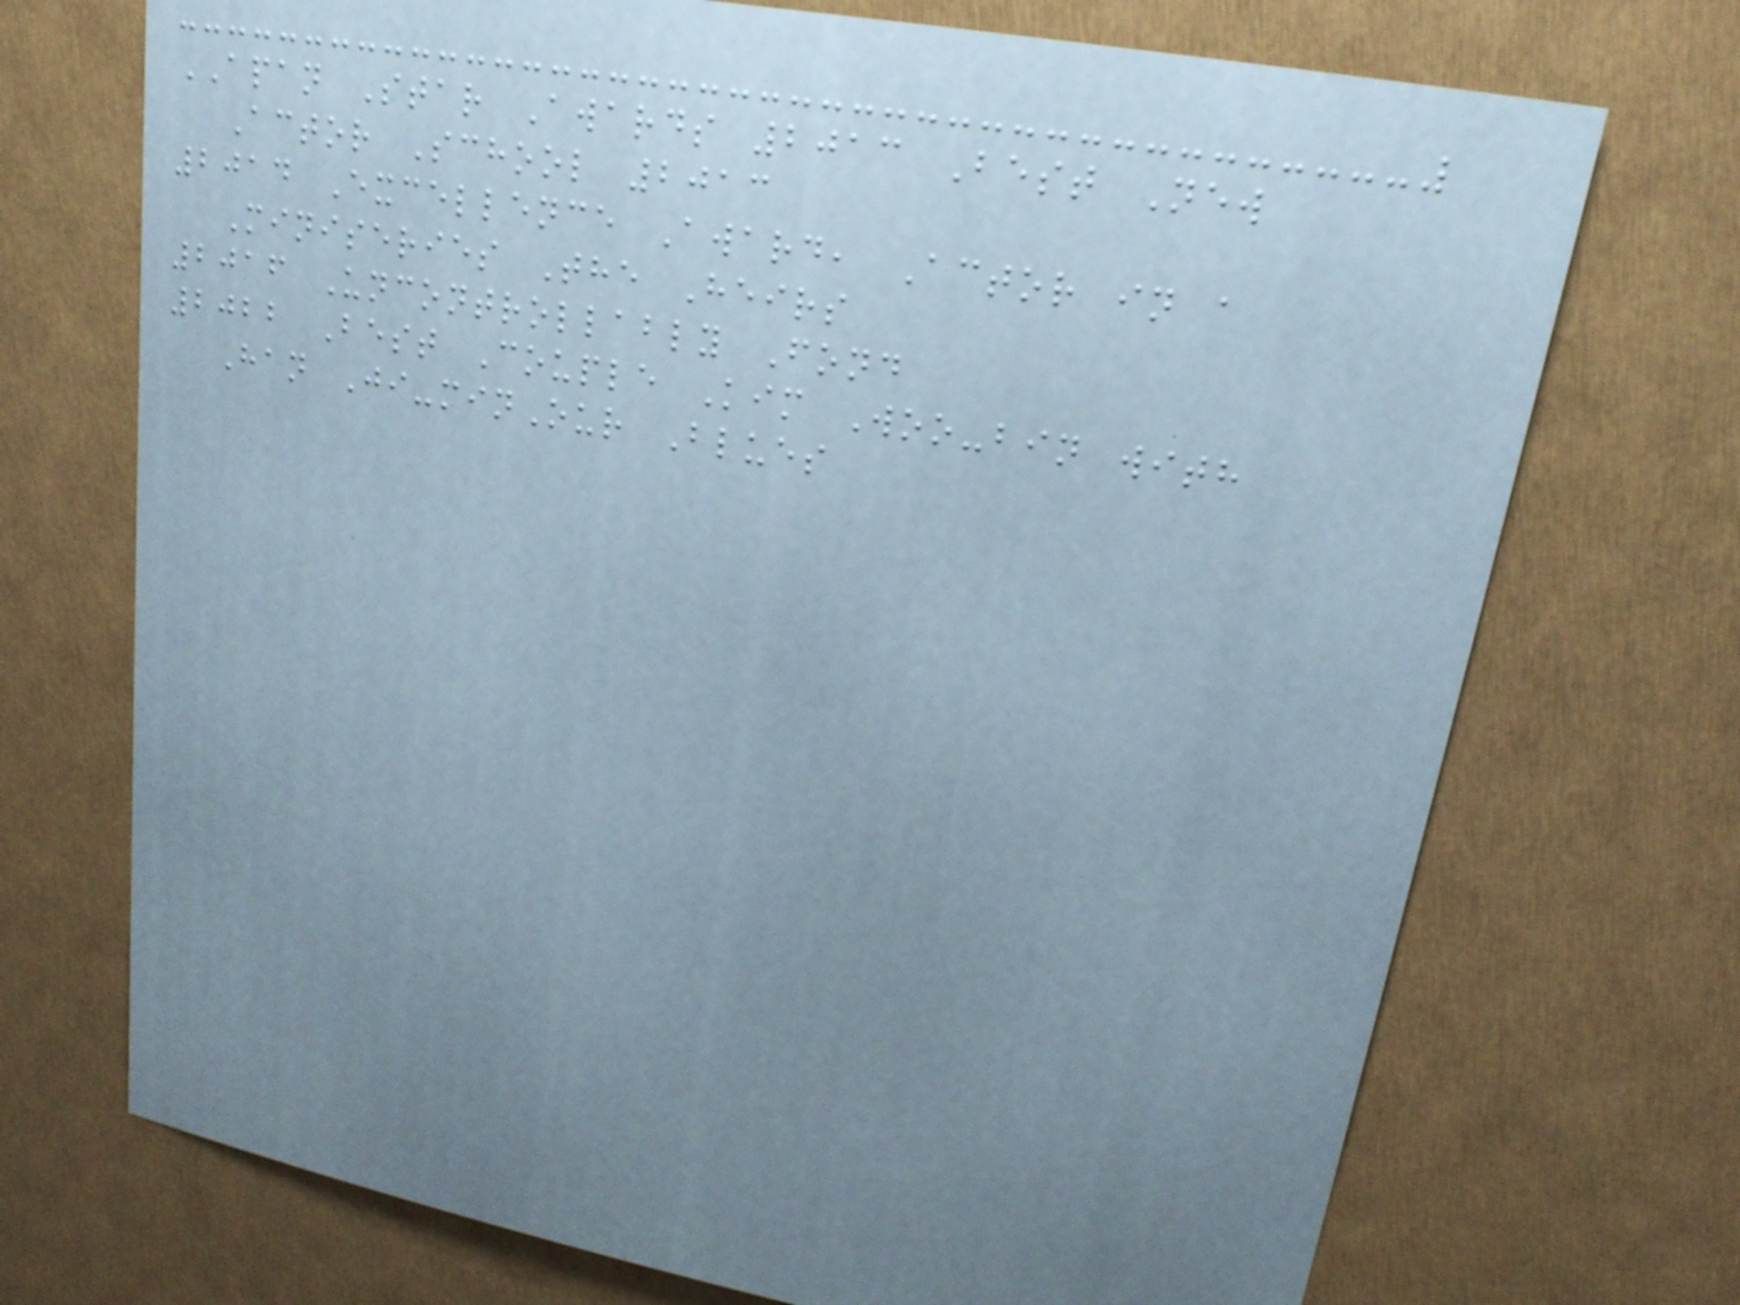APAN Star Awards 2013 Best New
Actor School 2013
2014 Excellence Award, Actor in a
Miniseries The Heirs
2016 Uncontrollably Fond
2022 Best Couple Kim Woo-bin with
Han Ji-minOur Blues
